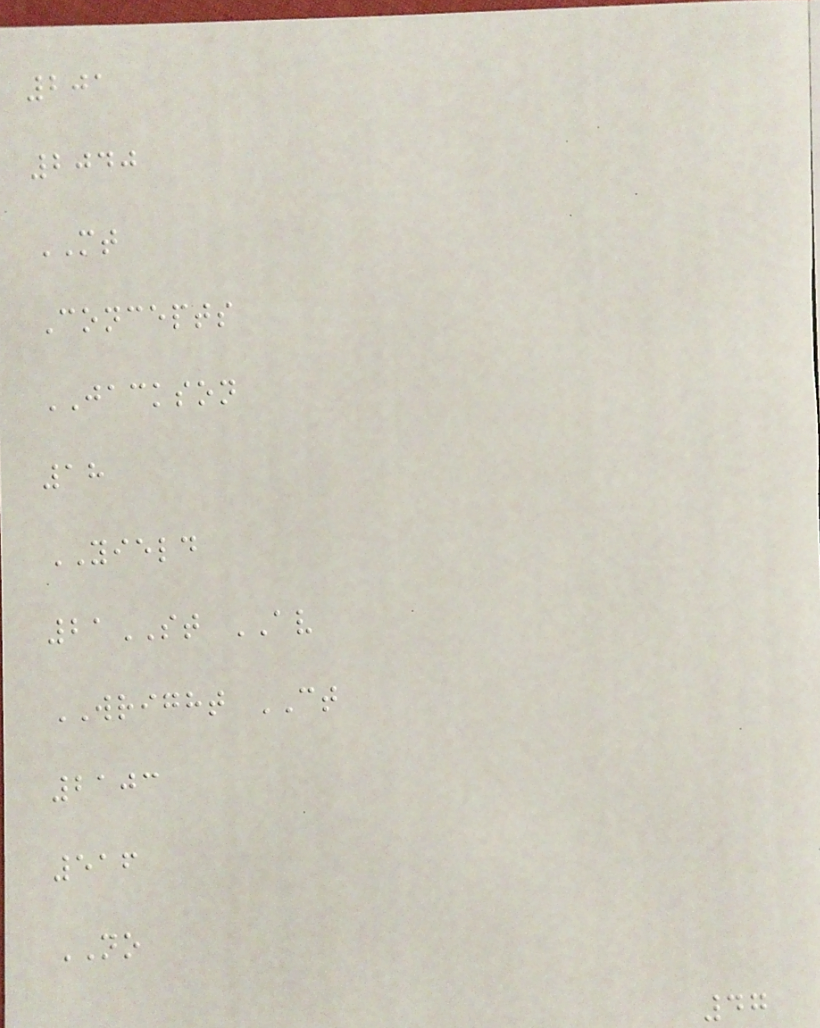201
2040
MT
Concepts
JACKSON
18
YIELD
21ST AV
WRIGHT CT
2103
516
NO
47
